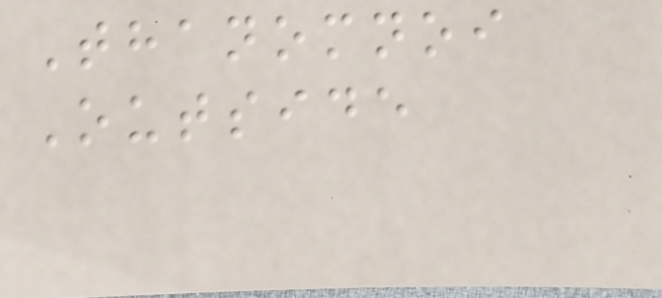Thanomnoi
Outside
